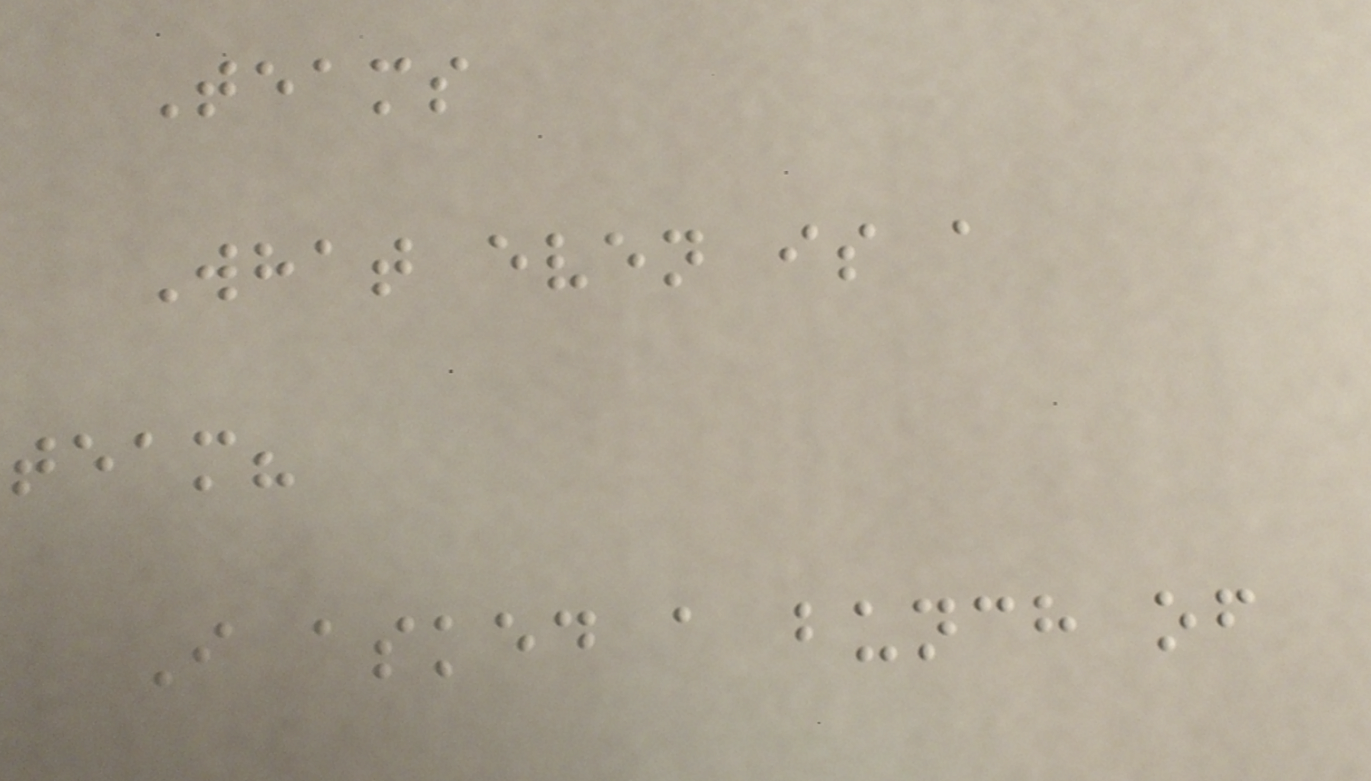Teams
What even is a
team?
I asked a bunch of
